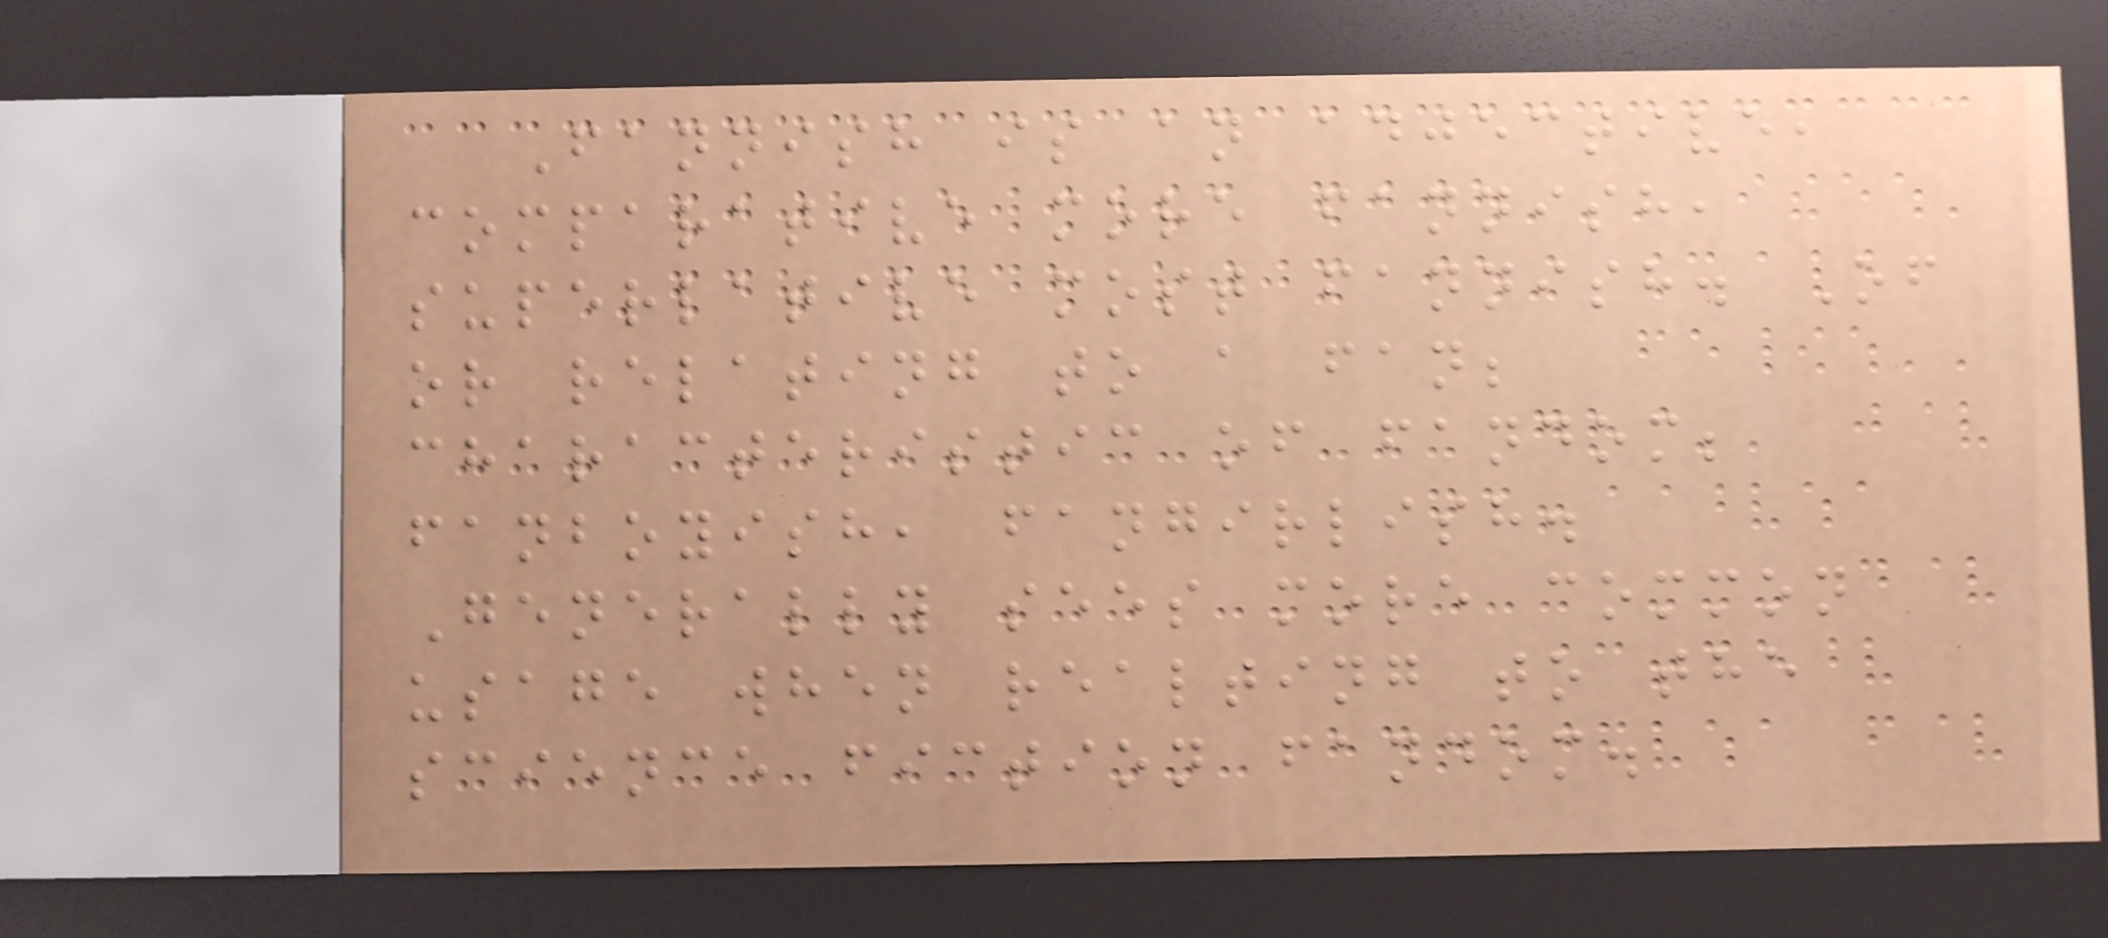Fannish is an adjective,
comparative more fannish,
superlative most fannish. Of
or relating to a fan;
characteristic of fandom;
fanboyish, fangirlish.
Generally sees more common
usage when realting to the
science fiction fandom.
